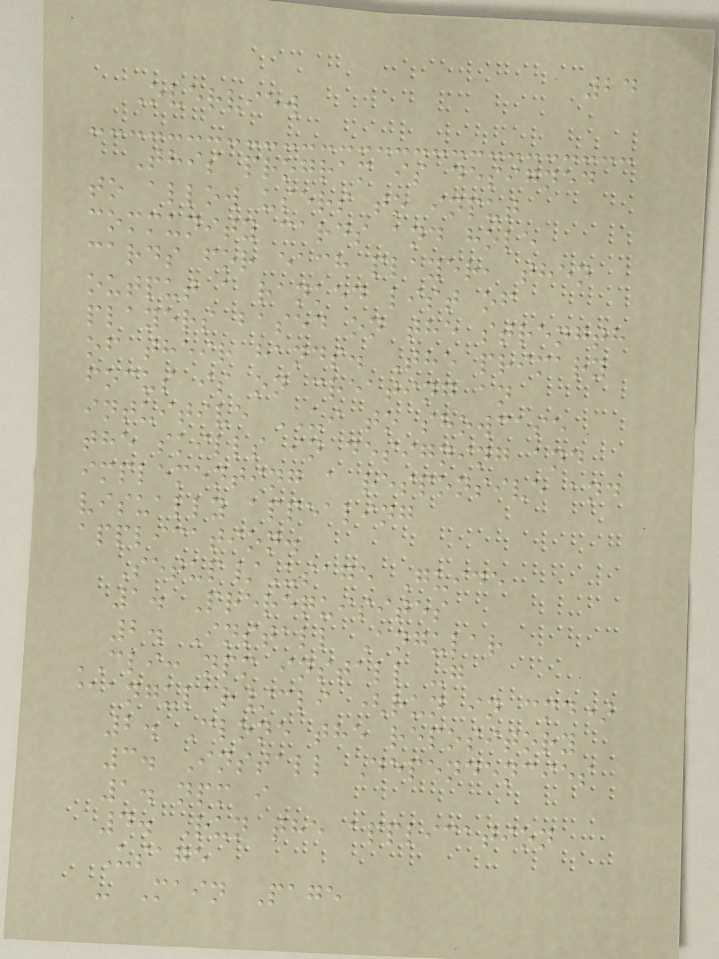24
Overview
This program is designed
to allow users to input
community cards and hole
cards for each player, then
output a ranked list of
players based on the strength
of their hands. The primary
focus is on creating an
intuitive UI to showcase
the skills in designing and
implementing a responsive and
visually appealing
application.
Setup/Usage Guide
1. Prerequisites
2. Install Angular
CLI: npm install -g
@angular/cli (run in cmd)
2. Clone the repository
3. Install Dependencies
1. npm i
4. Run the application
Usage
- Main Page
